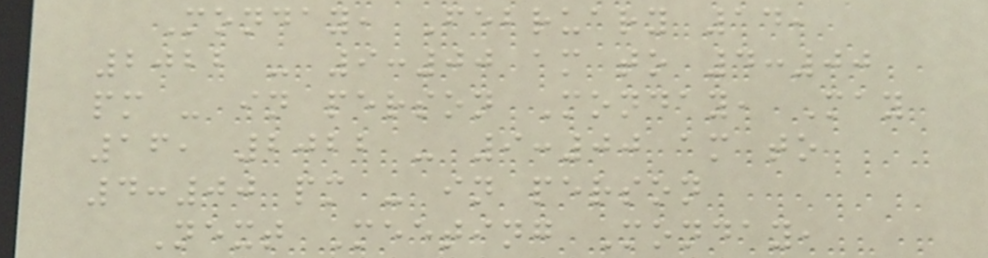Monday, February 14,
2022 - 9:00 am to 4:00
pm - in person Monday, May
16, 2022 - 9:00 am to
4:00 pm - in person
Next Meeting Monday,
